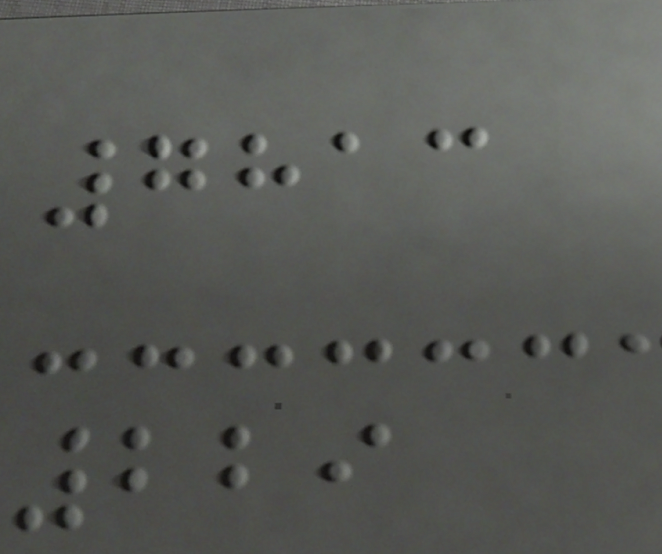7813
229
